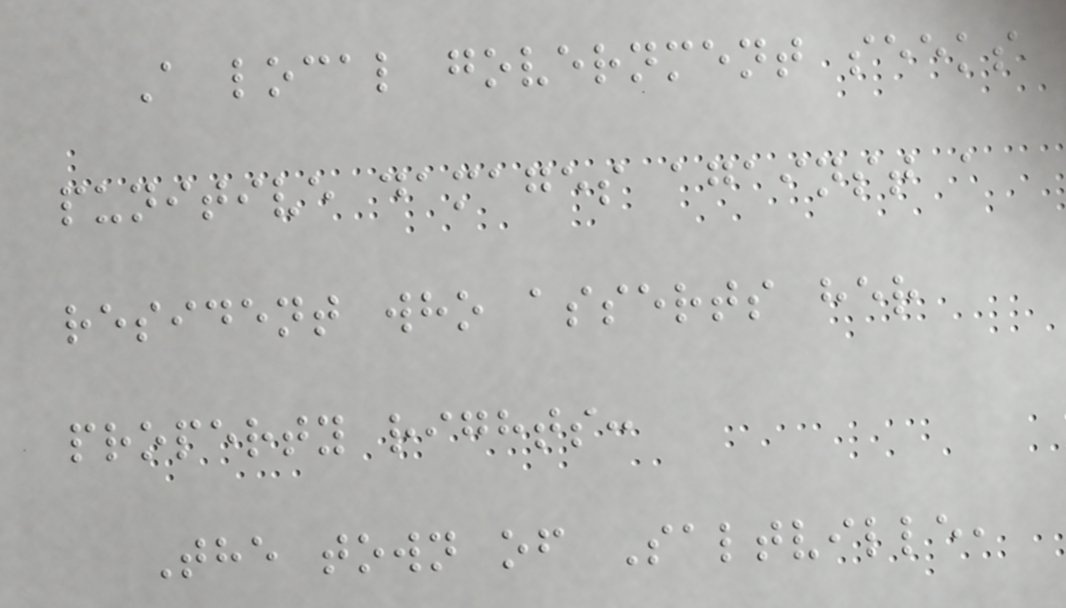A local government seeks
punitive damages against a
resident who asserts her
property rights:
The town of Saltville,
